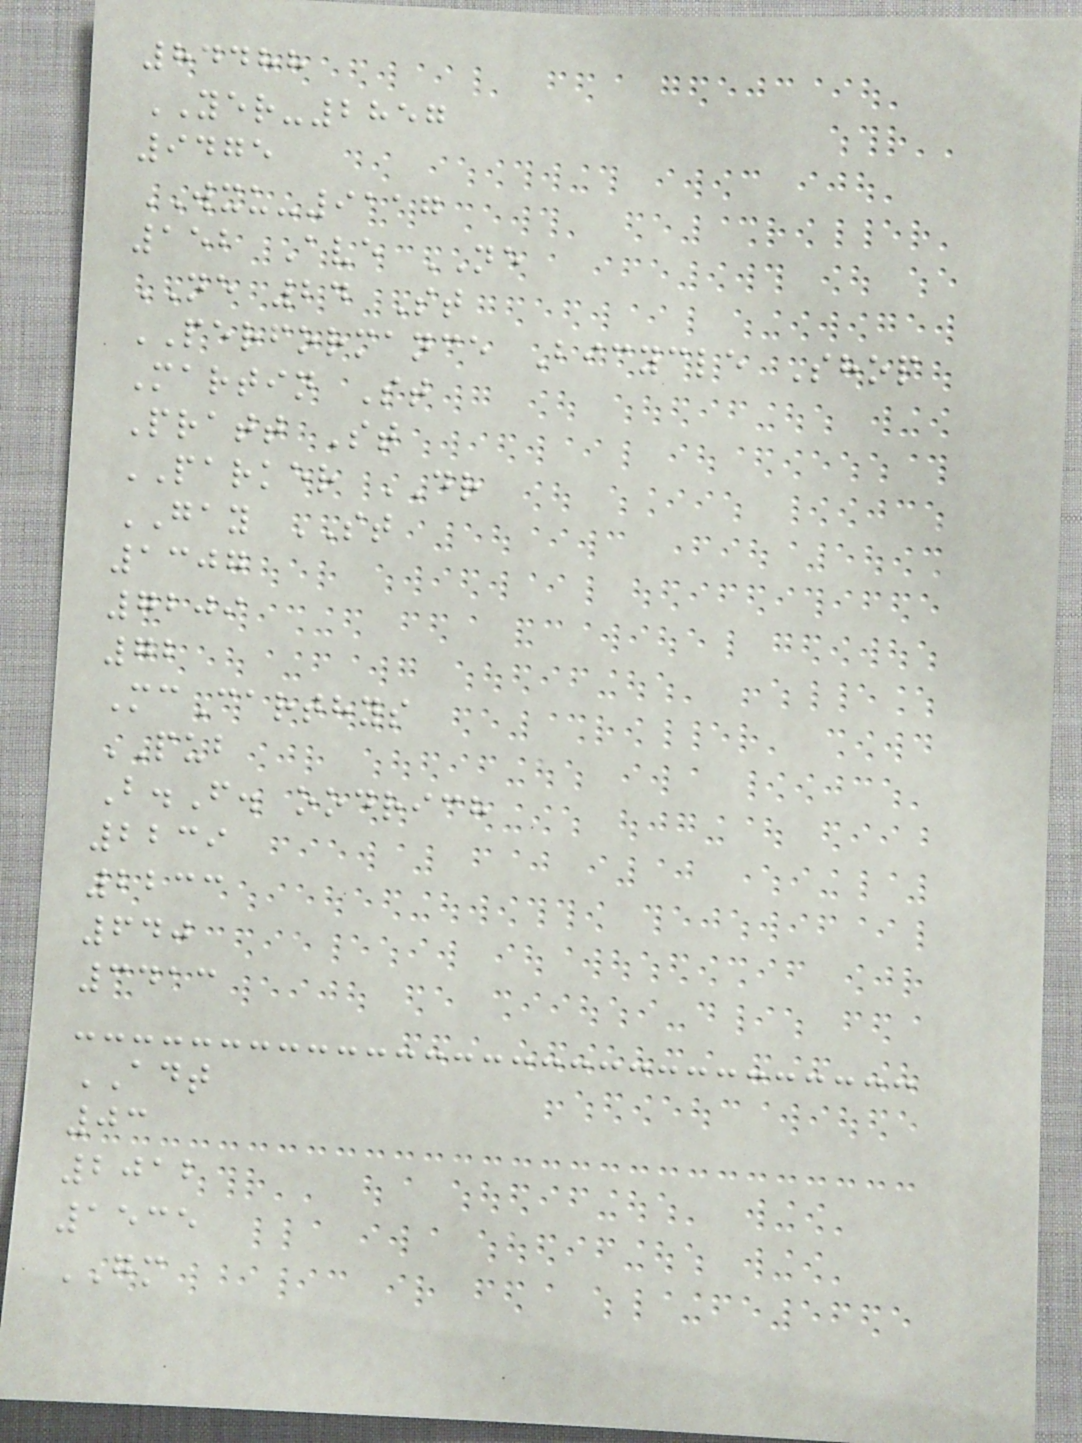84488
YER-2857
9475
WXU-9117
152 Ave NE
NE 24 St
PERFORMANCE Bicycle Shop
Martin St
Pratt St
PARKER DR
GAY ST
1307
7209
72
McCarthys
PUB
B.F. oodrich
2239
2233
640
3413
ADT
03
2012
1535
GM
